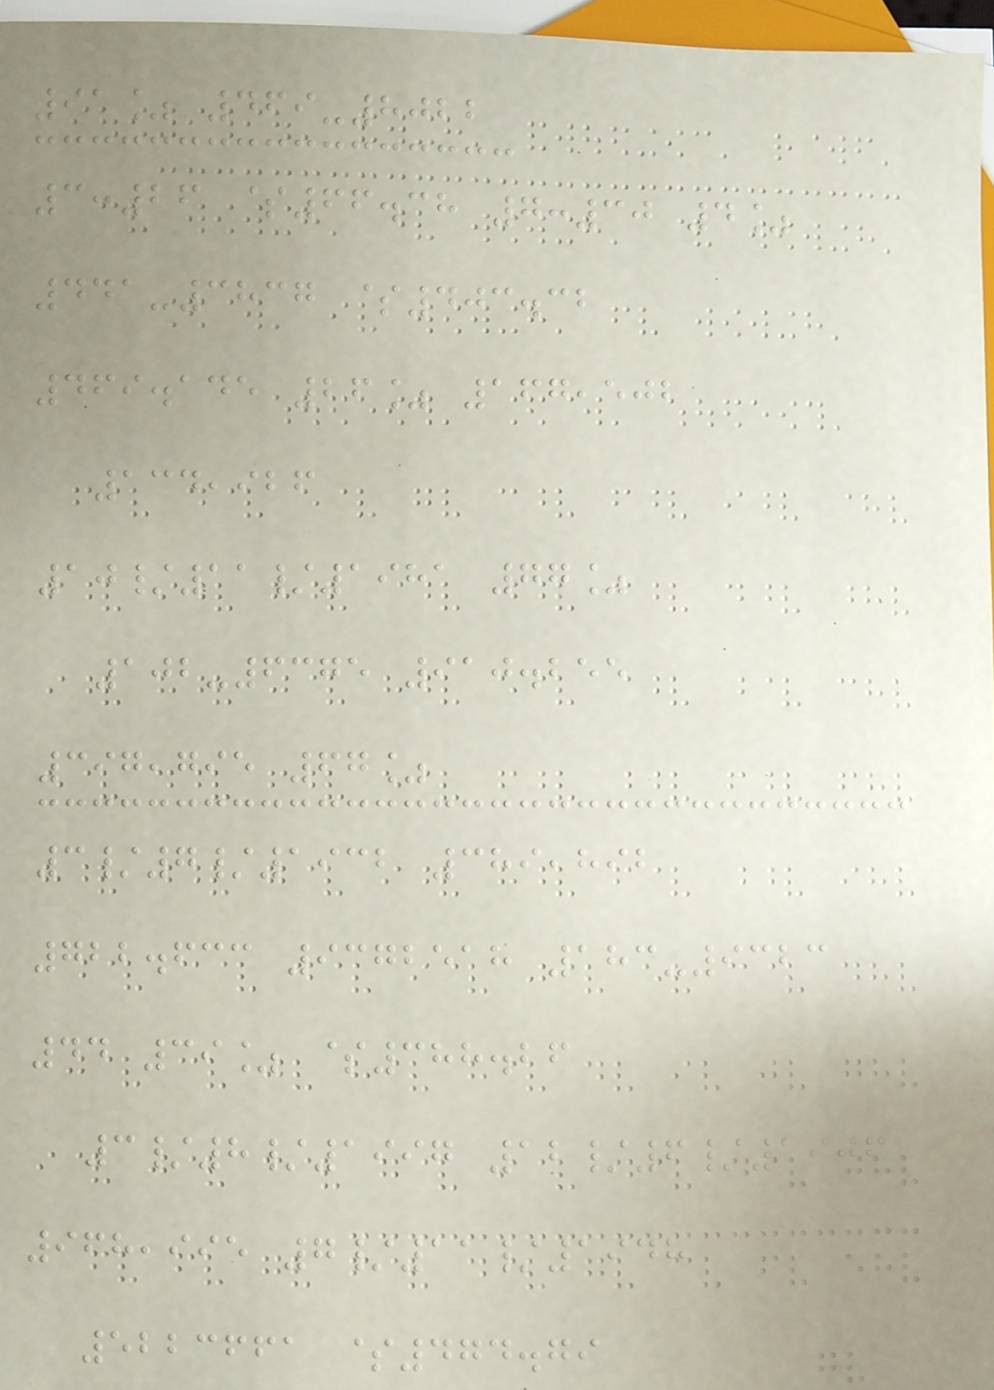91% 469-8022
3:26 $66.38 7:30 4%
441-3837 $403.32
469.145 26% 167,502
134,926
10/11/1981 77%
102-6375 910.255
397,795 67%
3/7/1932 389,892
722.633 9372518 183-9323
44 39% $388.26
3/8/1997 12/6/1906
968,995 7/11/1948
5223661 $474.79
